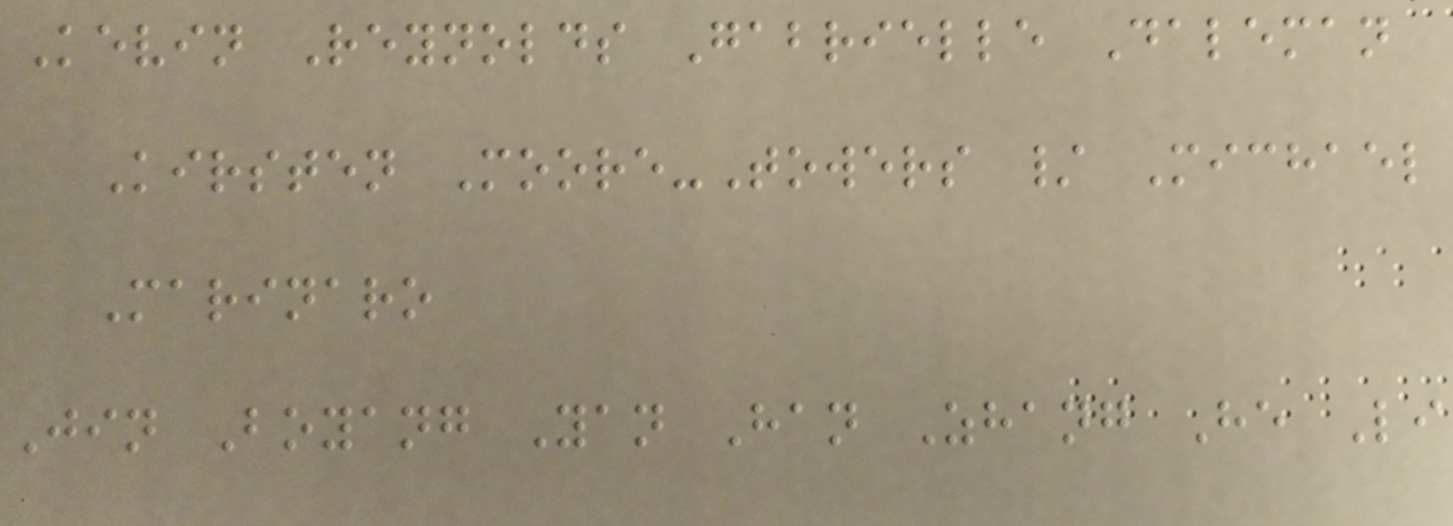Kevin Reynolds Gabrielle Daleman
Kirsten Moore-Towers / Michael
Marinaro
Jin Boyang Yan Han Zhang He Li
